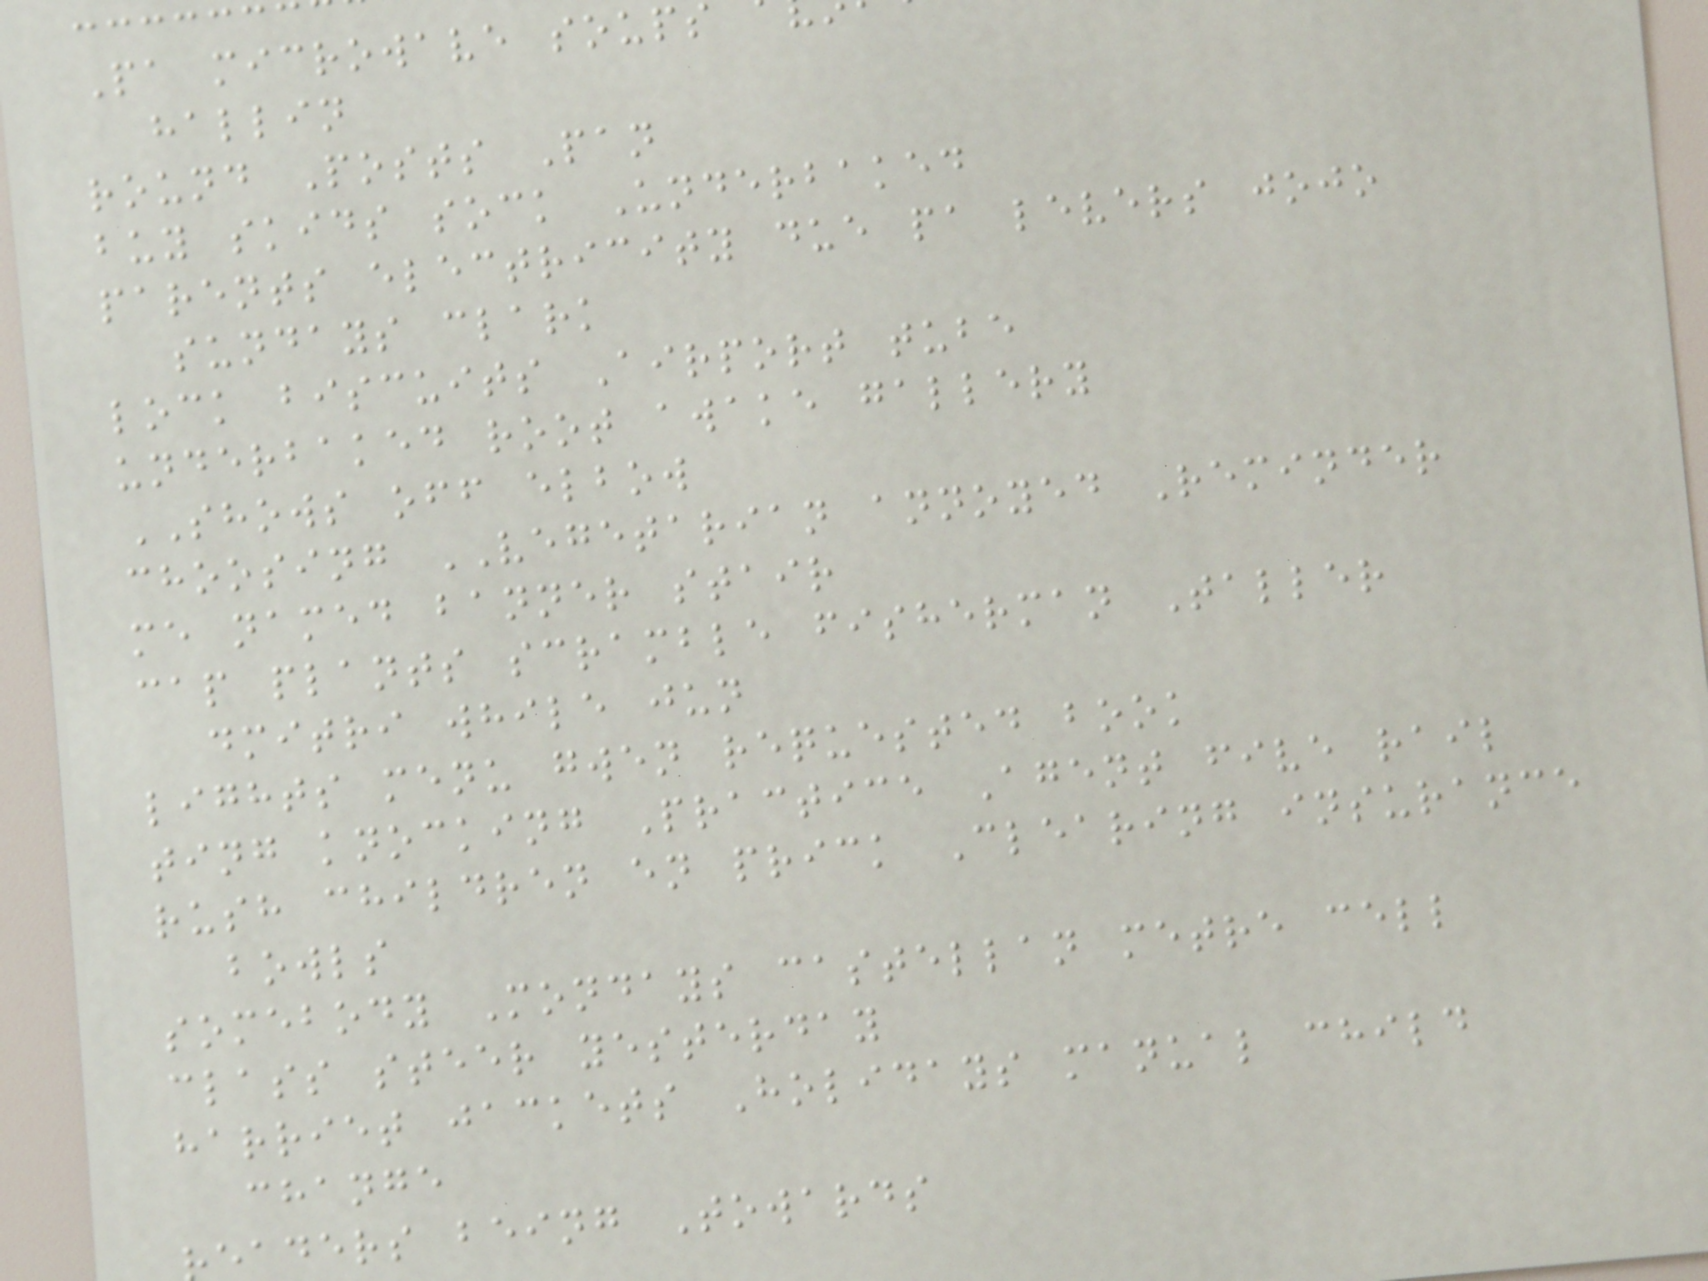Pa microwave soups
hallin
round Posts Pan
buy skids sock Underbaked
parents electricity due pa levers jojo
sundays clark
lock biscuits Airport tube
underbaked root awake gallery
SHOWS off elbow
choosing VEGETARIAN annoyed Reminder
me named banner stair
cap plants scramble fisherman Taller
dmitri while jun
lights menu gwen requested book
ting knocking Practice Agent five rail
rush children en prick Clearing insurance
bowls
somebody Mondays castellan metre cell
class steer yesterday
harriet jackets Holidays manual child
change
eaders being Towards
